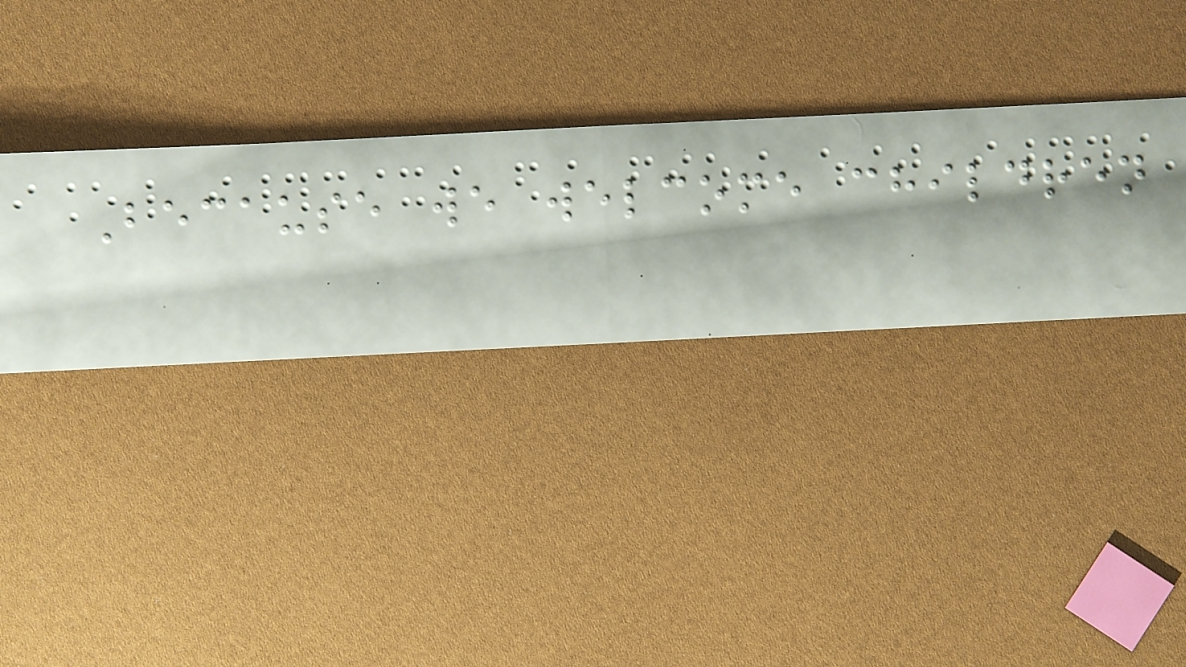Because we welcome children
